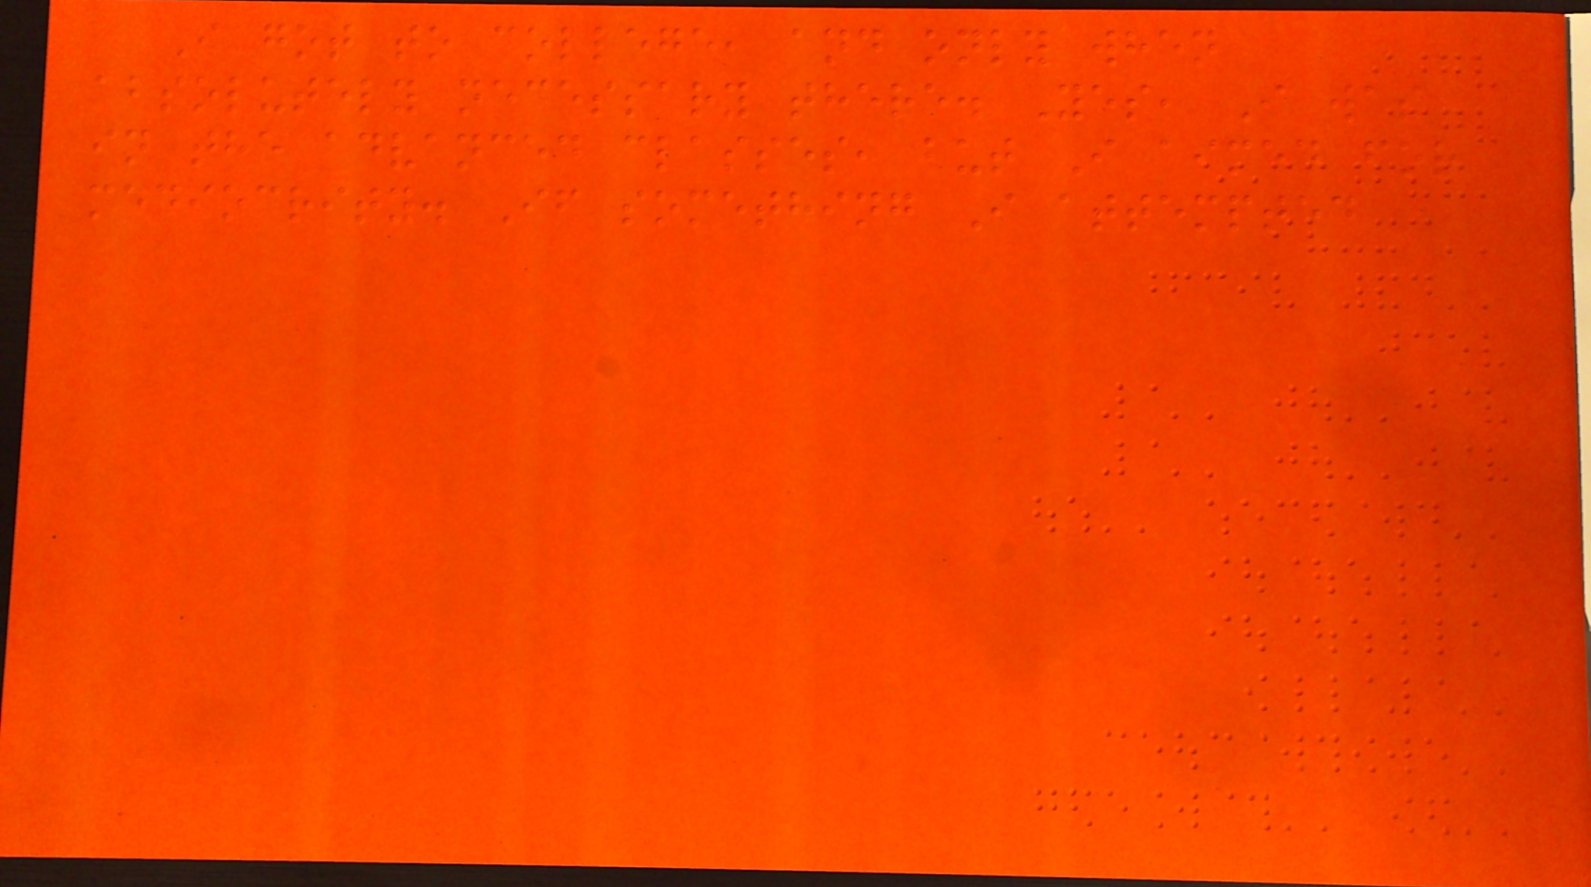I got to college, and only when
absolutely necessary there. Yes, I was
in the advanced classes, but I aimed for
mediocrity. If something I attempted
